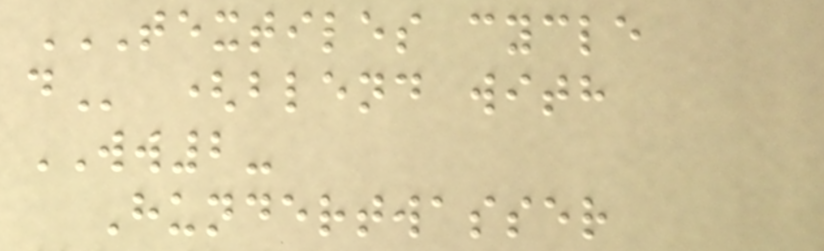TEXTILES CYCLE
D (blend with
WW2-
Hundertwasser
